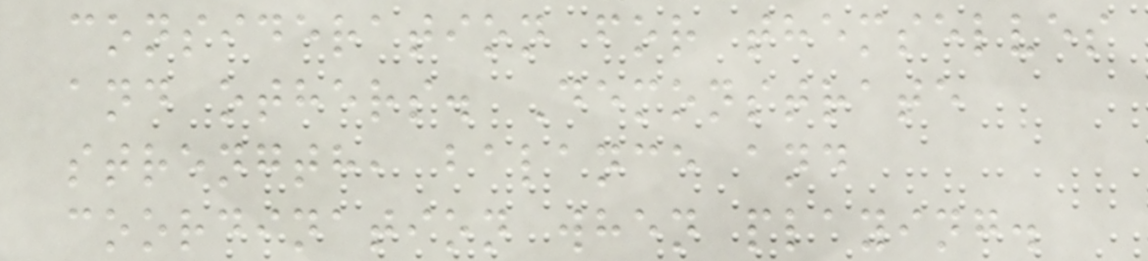consideration for themselves
and others. Demonstrate
strength, balance and
coordination when playing.
